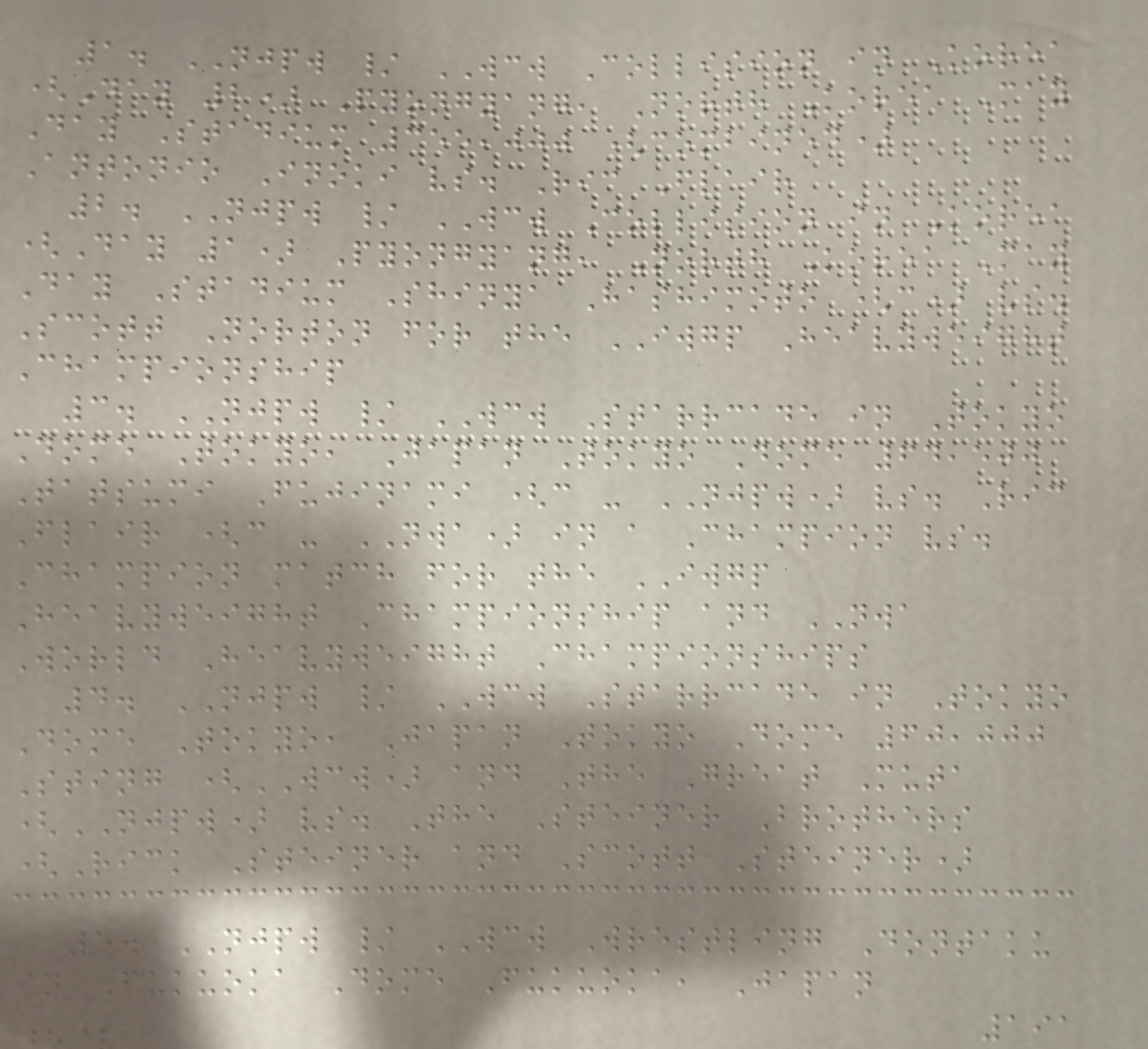1. NJPW / WCW Collision in Korea
(Day 2) Pyongyang, North Korea May
Day Stadium 355,000 (combined)
Antonio Inoki vs. Ric Flair
2. NJPW / WCW Collision in Korea
(Day 1) Pyongyang, North Korea May
Day Stadium Shinya Hashimoto (c) vs.
Scott Norton for the IWGP Heavyweight
Championship
3. NJPW / WCW Starrcade in Tokyo
Dome Tokyo, Japan Tokyo Dome 64,500
Tatsumi Fujinami (c - NJPW) vs. Ric
Flair (c - NWA) in a Champion vs.
Champion match for the IWGP
Heavyweight Championship and NWA
World Heavyweight Championships
4. NJPW / WCW Starrcade in Tokyo
Dome Tokyo, Japan Tokyo Dome 60,000
Sting (WCW) and The Great Muta
(NJPW) vs. The Steiner Brothers
(Rick Steiner and Scott Steiner)
5. NJPW / WCW Wrestling Dontaku
in Fukuoka Dome Fukuoka, Japan
191
